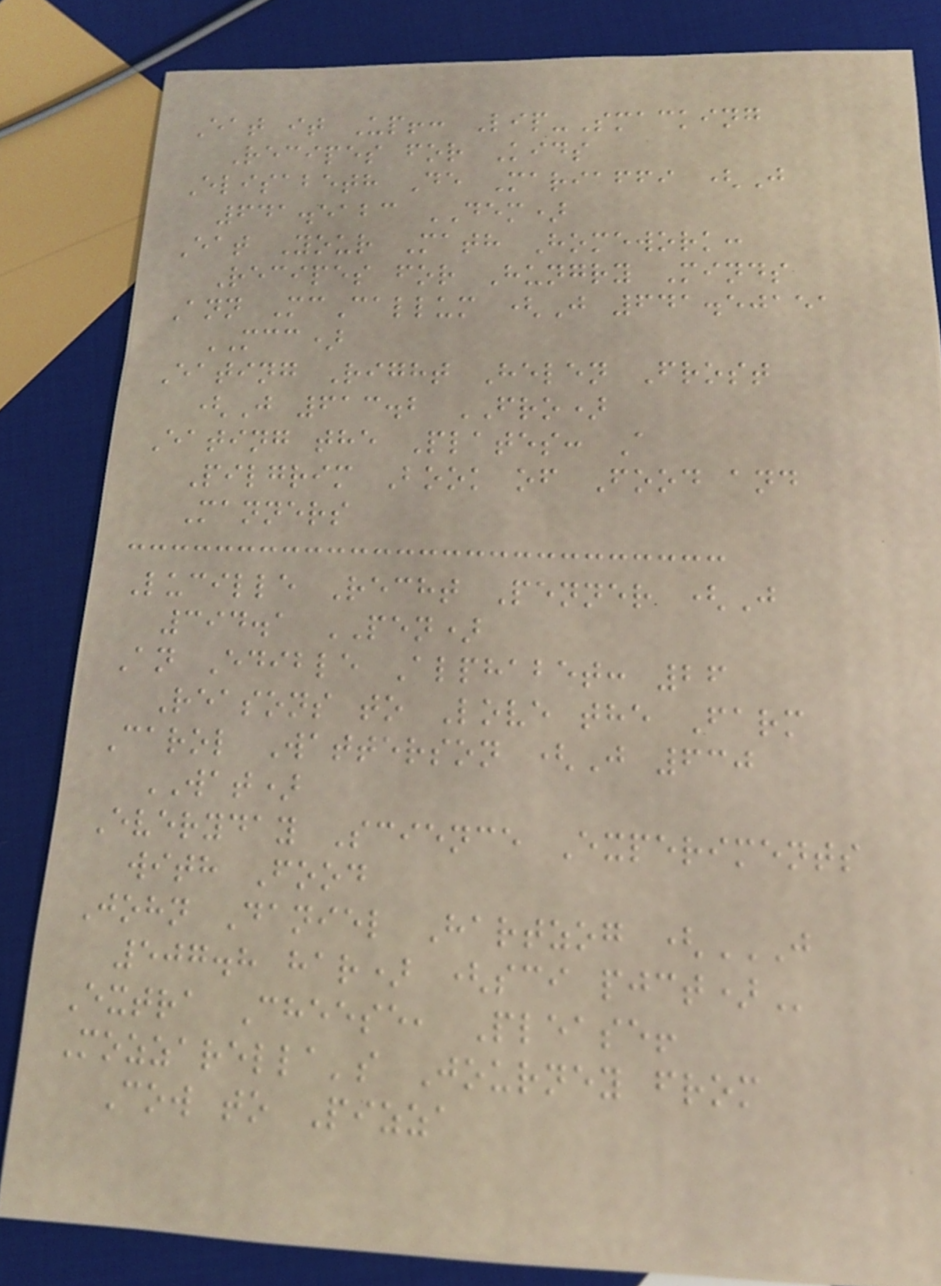Eat it Up!: Lip-Smacking
Recipes for Kids
Elisabeth De Mariaffi (J
641.5123 DEM)
Eat Your Math Homework:
Recipes for Hungry Minds
Ann McCallum (J 641.50151
MCC)
Eating Right Helen Frost
(J 613.2 FRO)
Eating the Plates: A
Pilgrim Book of Food and
Manners
Lucille Recht Penner (J
394.1 PEN)
An Edible Alphabet: 26
Reasons to Love the Farm
Carol Watterson (J 630
WAT)
Everyday Science Experiments
with Food
John Daniel Hartzog (J
507.8 HAR) (SCI PJCT)
Extra Cheese, Please!
Mozzarella's Journey from
Cow to Pizza
